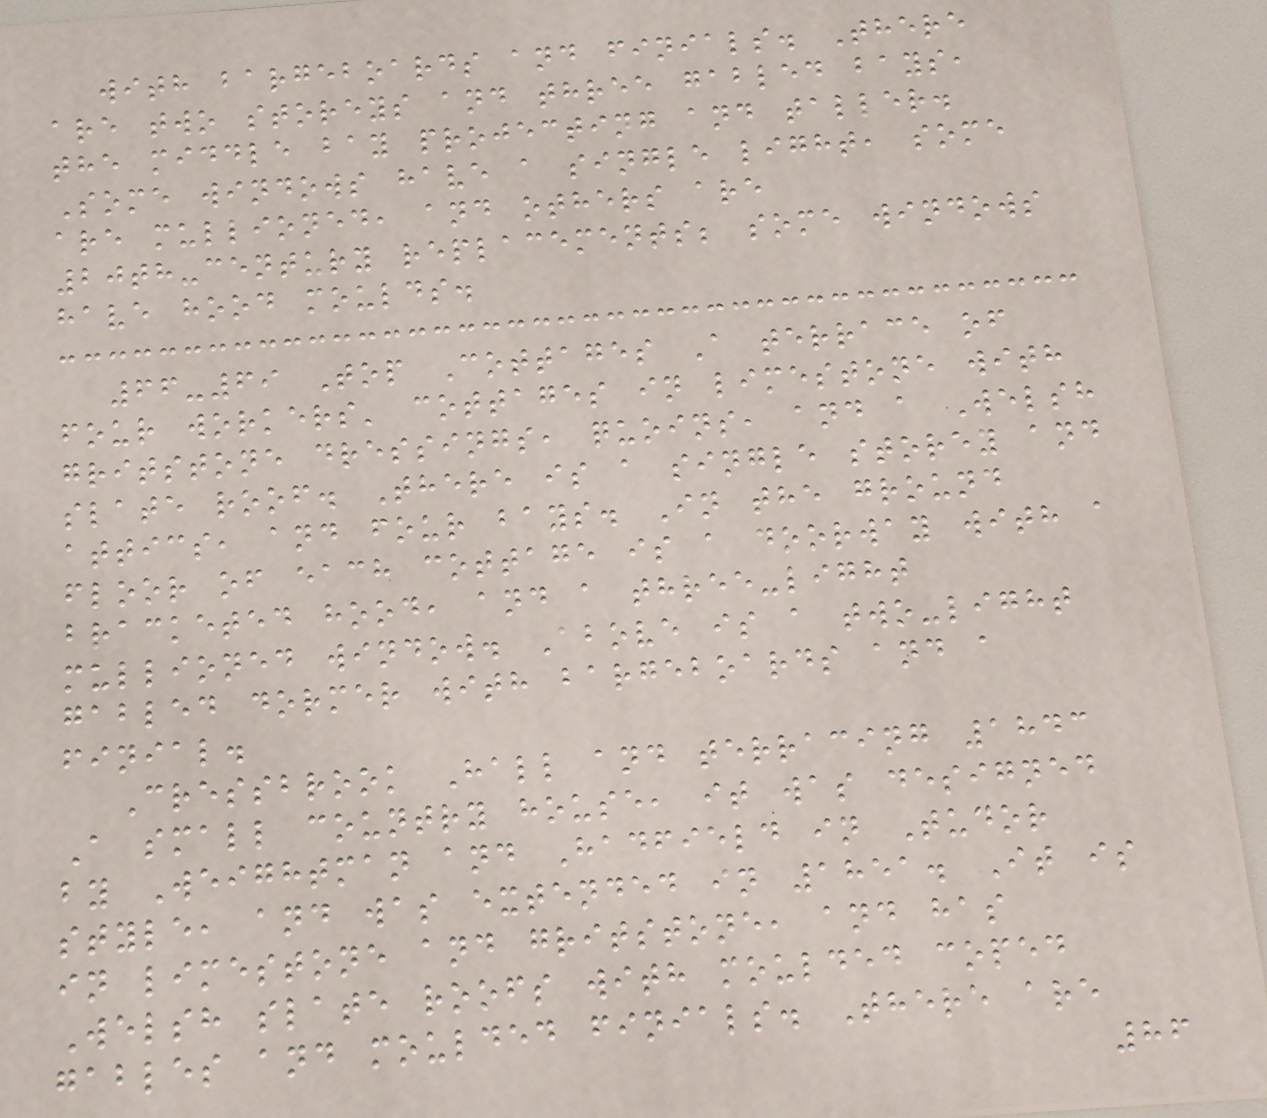with bargeboards and finials. There
are two storeys and three gabled bays,
the middle bay projecting and taller.
Some windows have a single light, some
are mullioned, and others are
20th-century replacements; some windows
have hood moulds.
66-69 Top Cottages A terrace of
four workers' cottages in limestone with
gritstone dressings, quoins, and a Welsh
slate roof. There is a single storey and
attics, and four bays. In the ground
floor of each cottage is a doorway with a
bracketed hood, and a three-light
mullioned window. Above is a two-light
gabled dormer with bargeboards and a
finial.
Cressbrook Hall and terracing 1843
A small country house, it was designed
by Weightman and Hadfield in Tudor
style, and was extended in 1851. It is
in limestone and gritstone, and has
Welsh slate roofs with moulded coped
gables and moulded finials. There are
86
